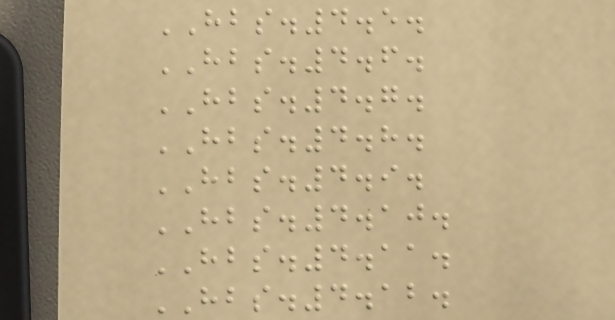HBS.4.5.
HBS.4.6.
HBS.4.7.
HBS.4.8.
HBS.4.9.
HBS.4.10.
HBS.4.11.
HBS.4.12.
